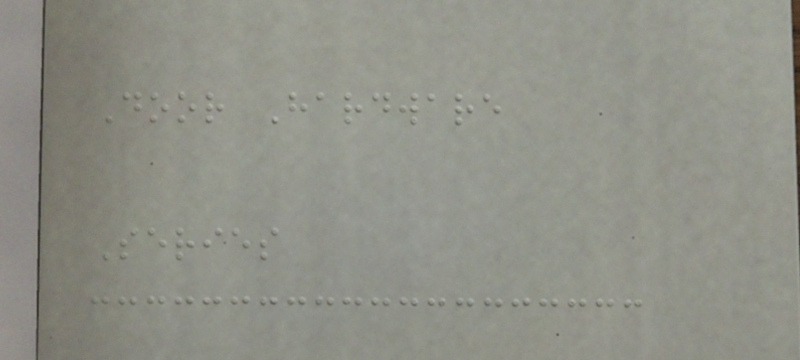Door Hardware
Series
